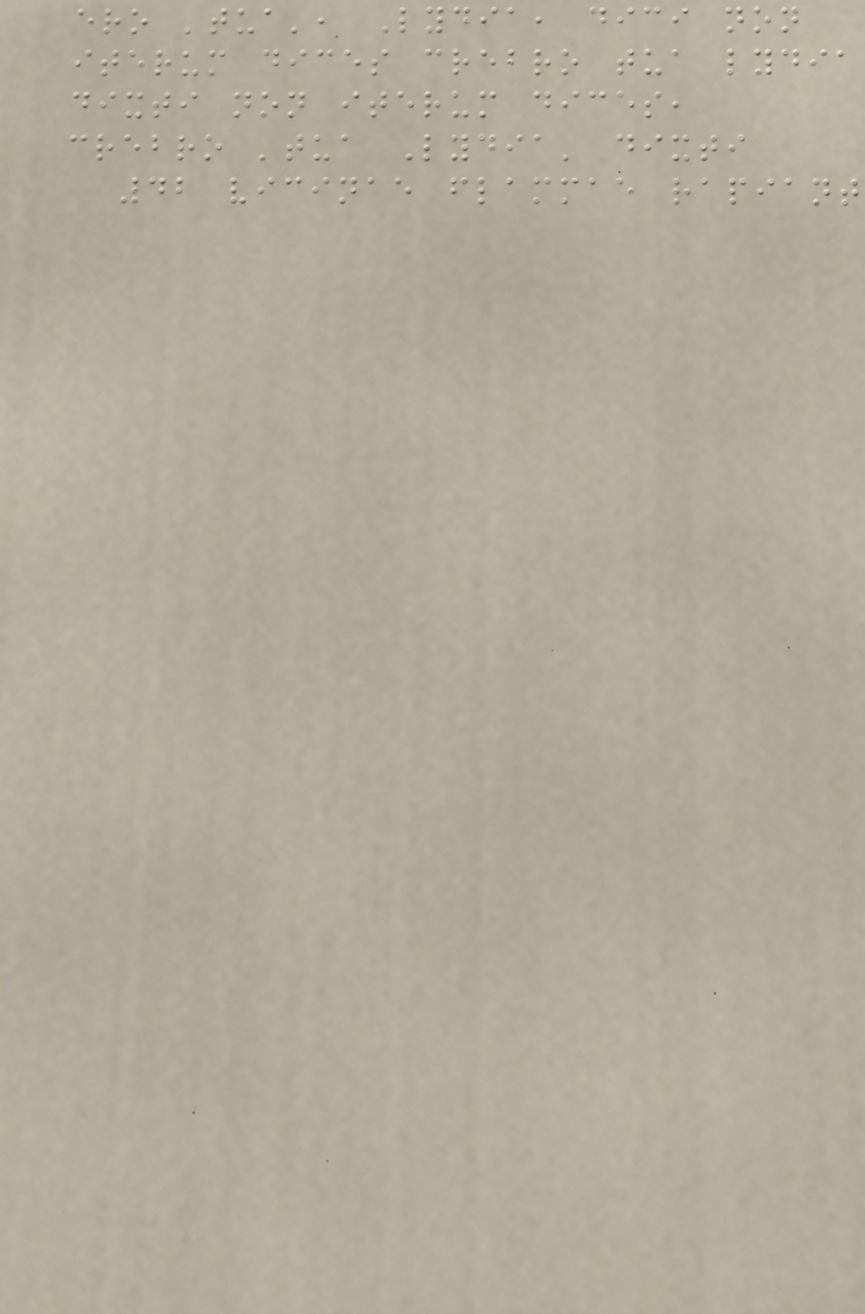ero 'tua', Lydia, dici non
iterum dices crebro tua lydia
dixti non iterum dices,
crebro 'tua Lydia' dixti
42 vicinae flammae rapiant
